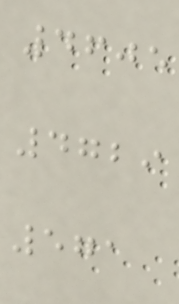4605
4729
571
